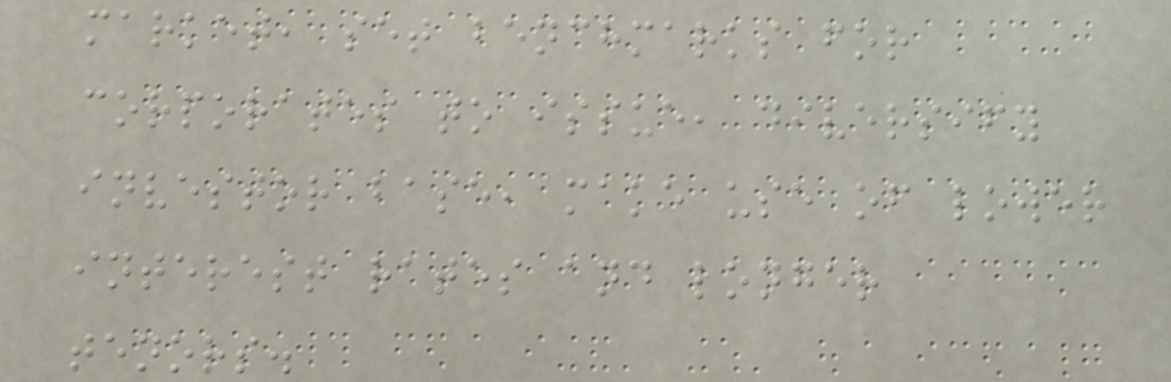market, set benchmarks for
corporates to issue, diversify
investor base, make use of lower
interest rates and longer
tenors.
